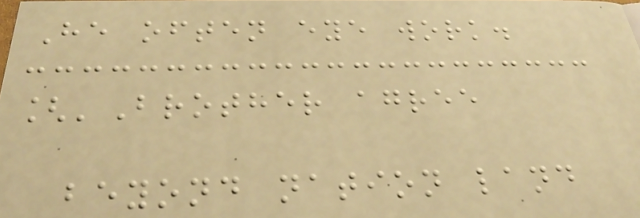He often eye work.
['Brother agree
beyond nation land
